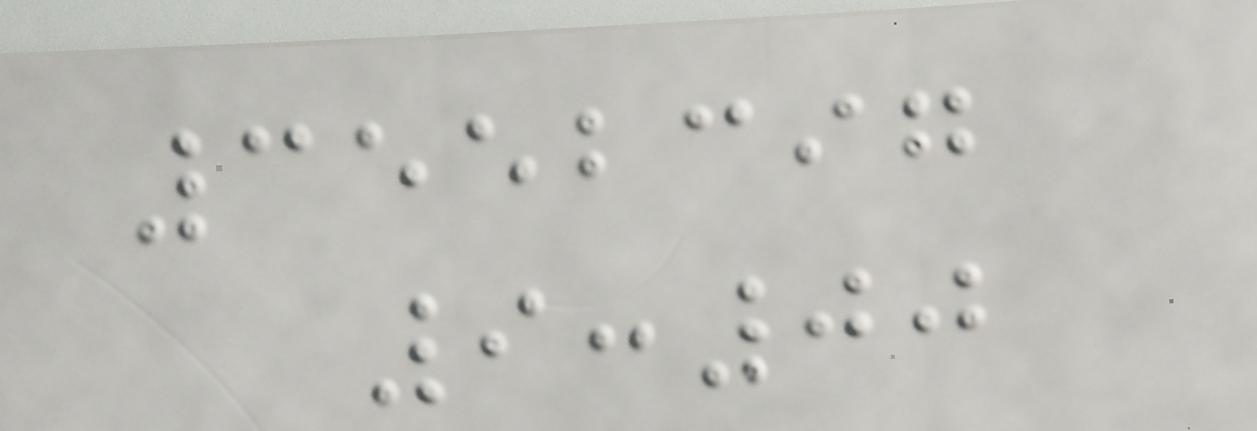3552397
9:00
